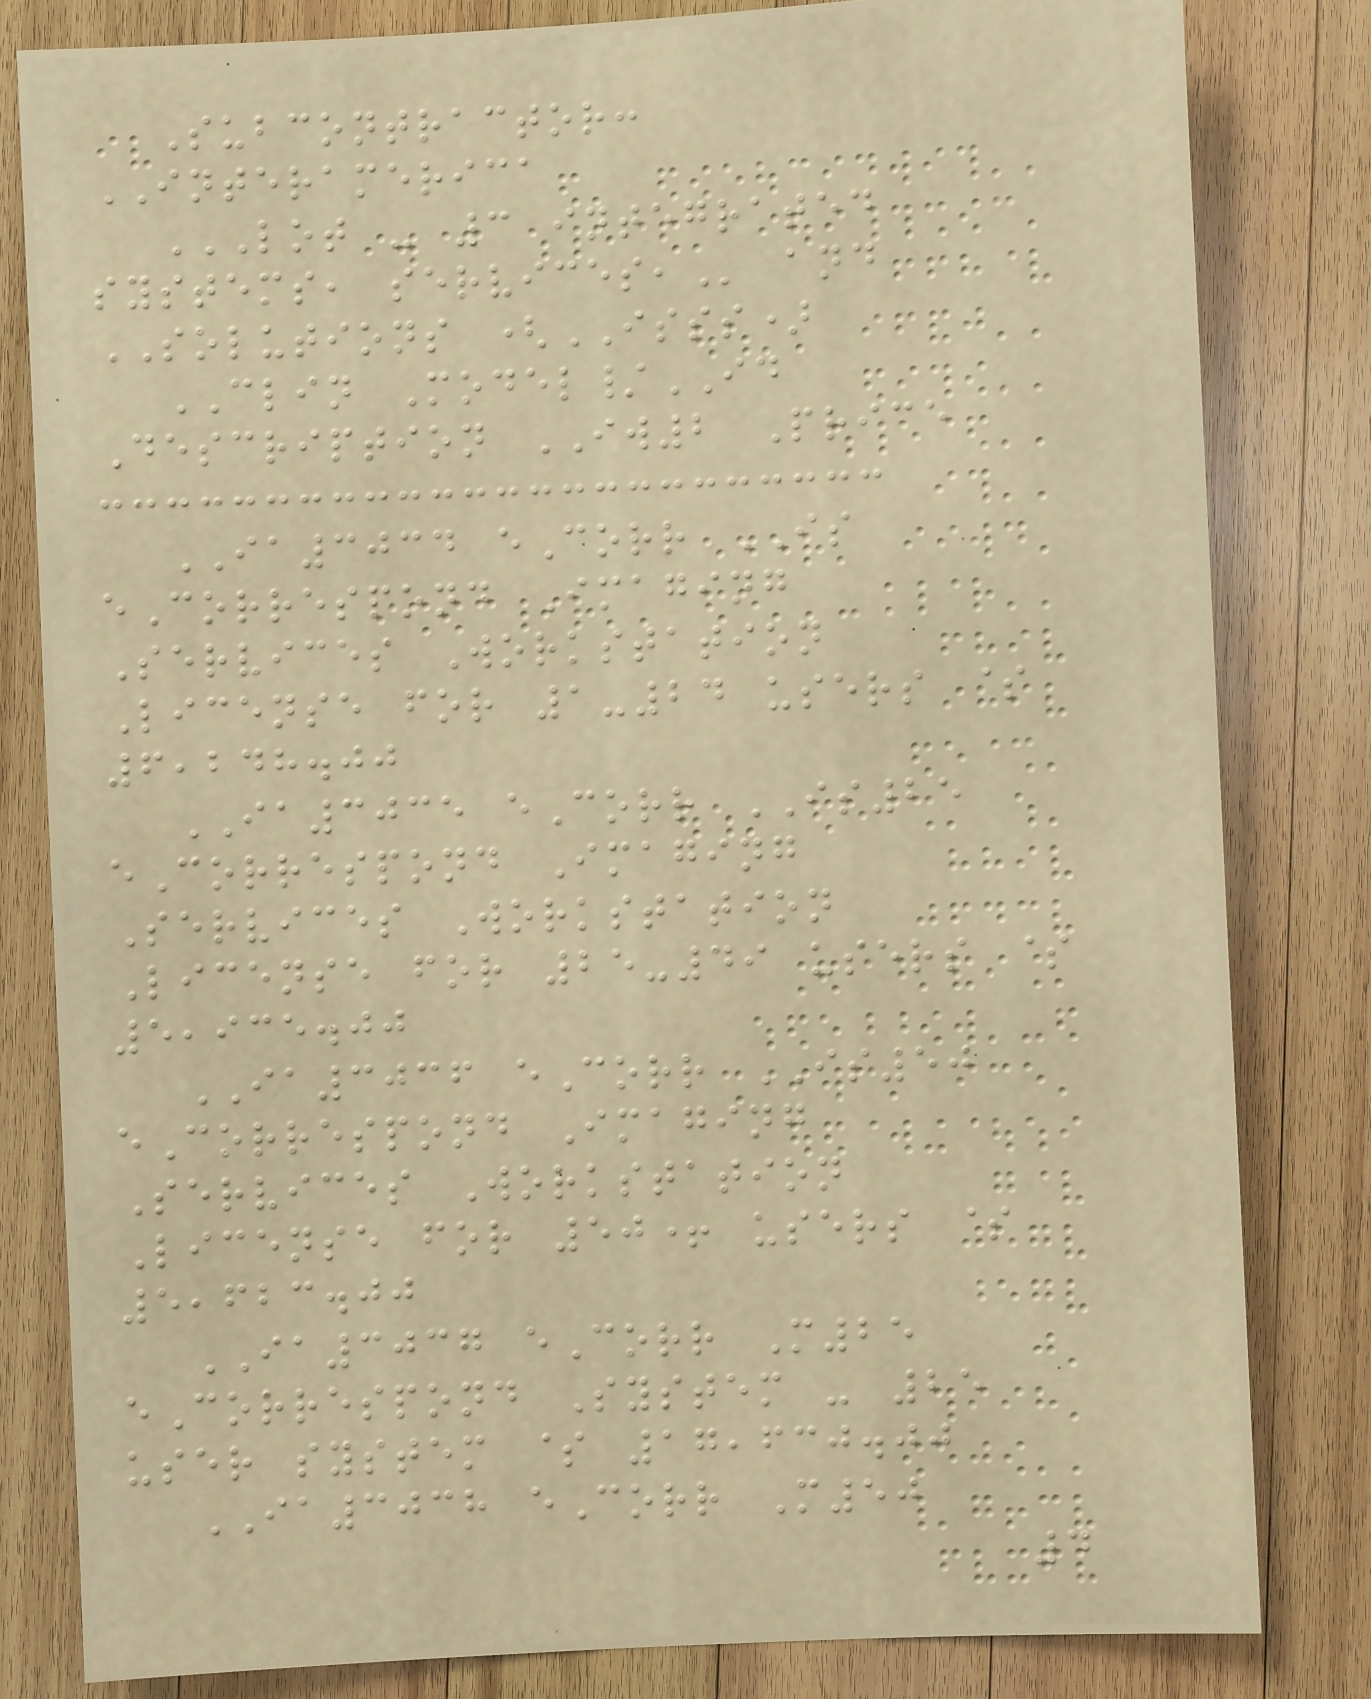Subcontractor:
INTERAMERICA
LOT - 3 INTEGRATED
SYSTEMS, SERVICES, and
SOLUTIONS (ISSS)
CLIN Model/ID
Description IW2 Price
IA3034 eCorr IS
eCorrespond Imaging
Services Workstation
License for 1-24 users $
6,248.00
IA3035 eCorr IS25
eCorrespond Imaging
Services Workstation
License for 25-49 users $
5,935.00
IA3036 eCorr IS50
eCorrespond Imaging
Services Workstation
License for 50+ users $
5,623.00
IA3037 eCorr M25
eCorrespond System - 25
user system $ 17,630.00
IA3038 eCorr M50
4
